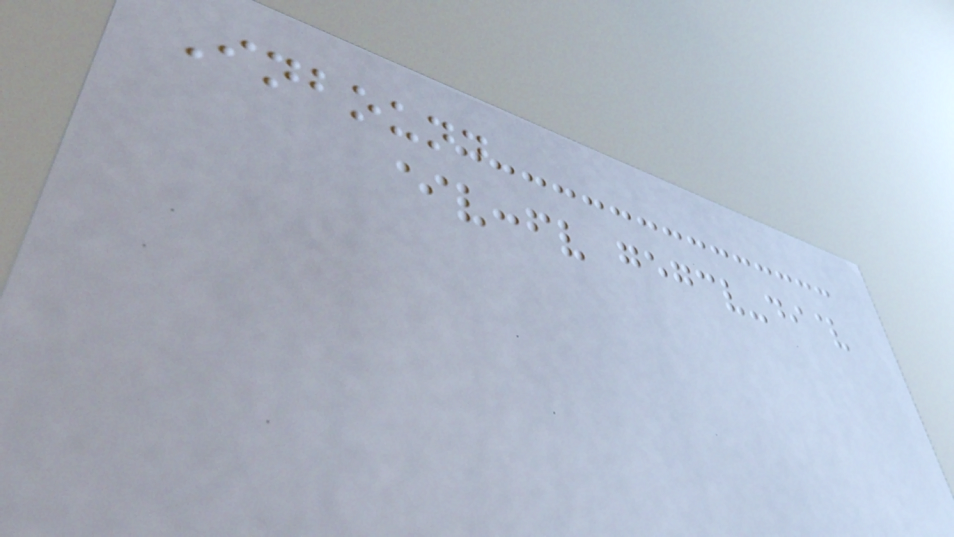Inbound
